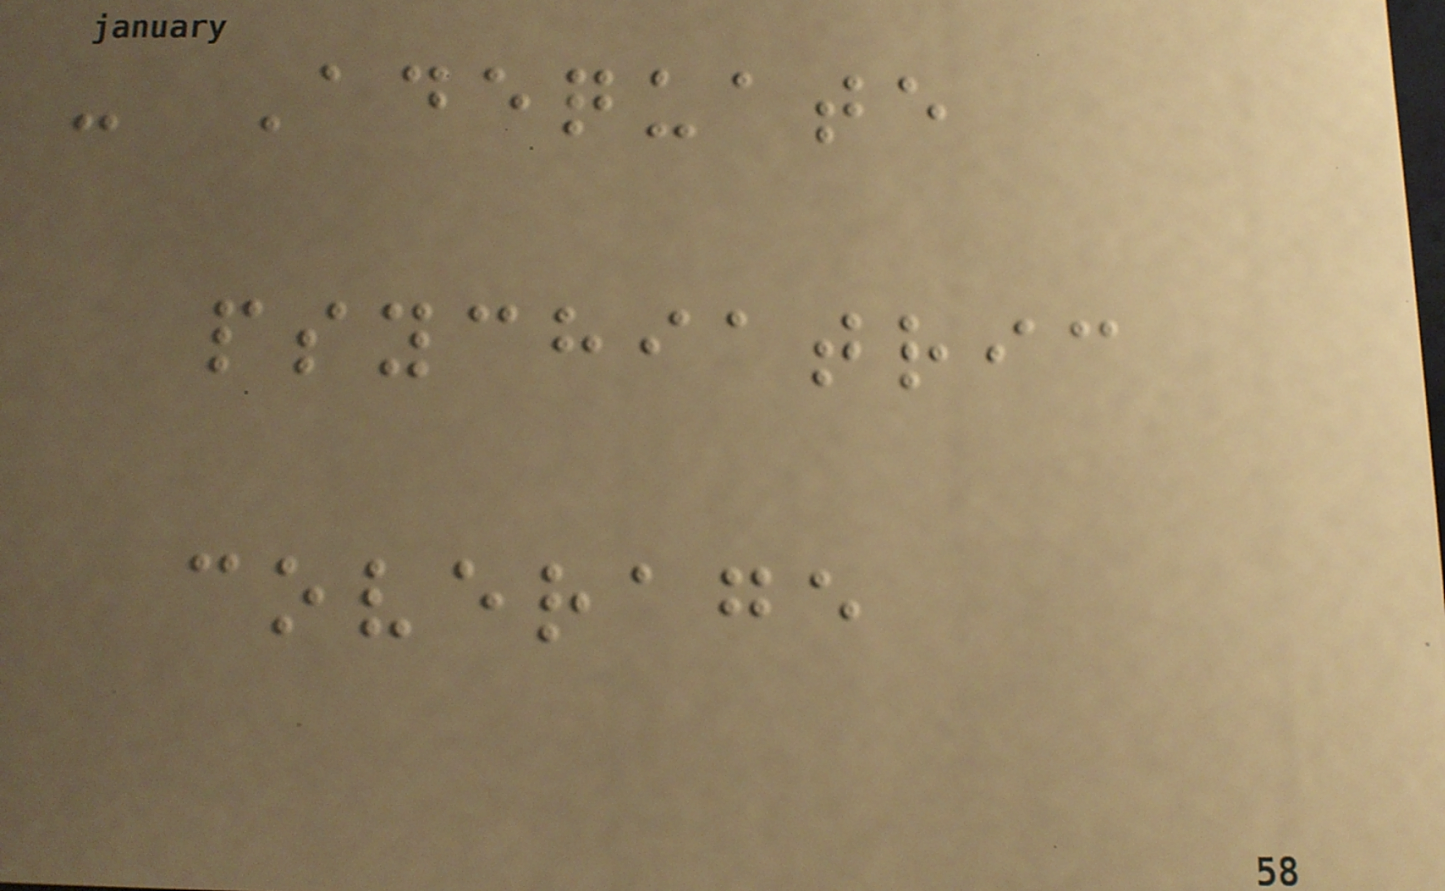- Adequate
psychiatric
coverage
